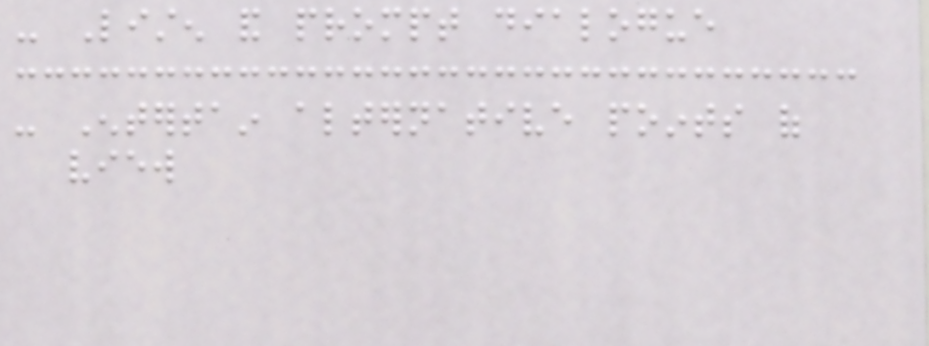- Listen and prompt dialogue
- Entertain alternative points of
view
